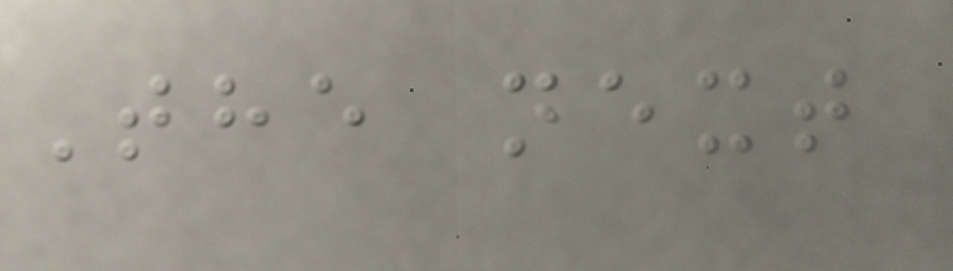The next
